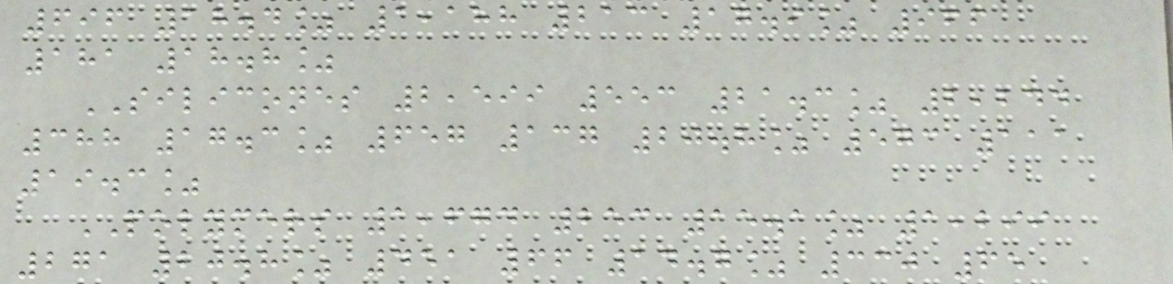696 18.4% 1,188 213 17.9% 966
181 18.8%
SILICONES 2,599 553 21.3% 2,244
388 17.3% 657 137 20.8% 573 111
19.3%
POLYMERS 1,674 253 15.1% 1,299
271 20.8% 451 66 14.7% 330 65
